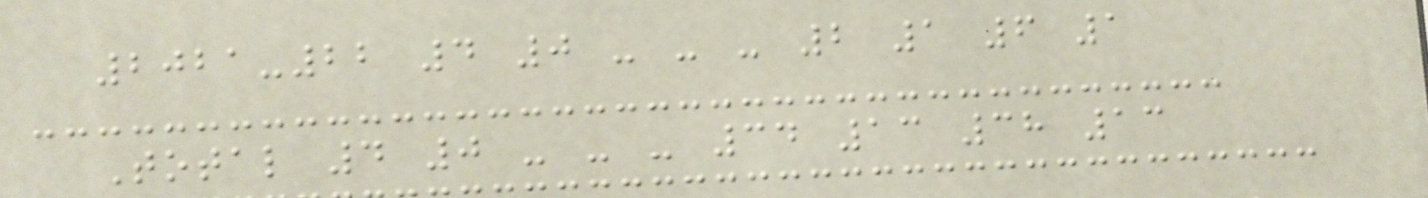2021-22 4 0 - - - 2 1 6 1
Total 4 0 - - - 34 13 38 13
